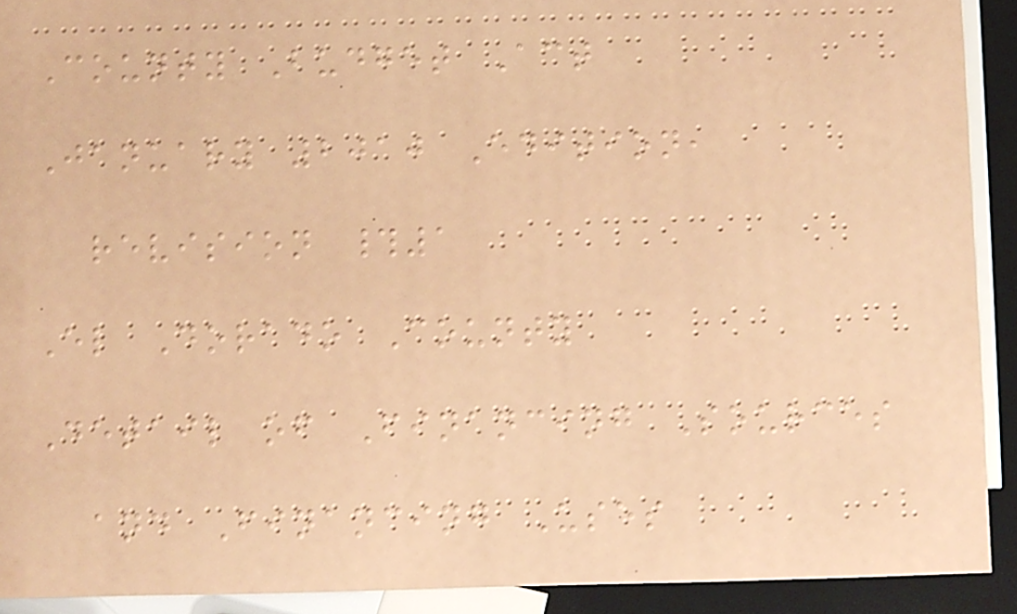County Budget Act
January 2010 Edition,
revision #1
El Dorado County
Detail of Financing Sources
and Financing Uses
